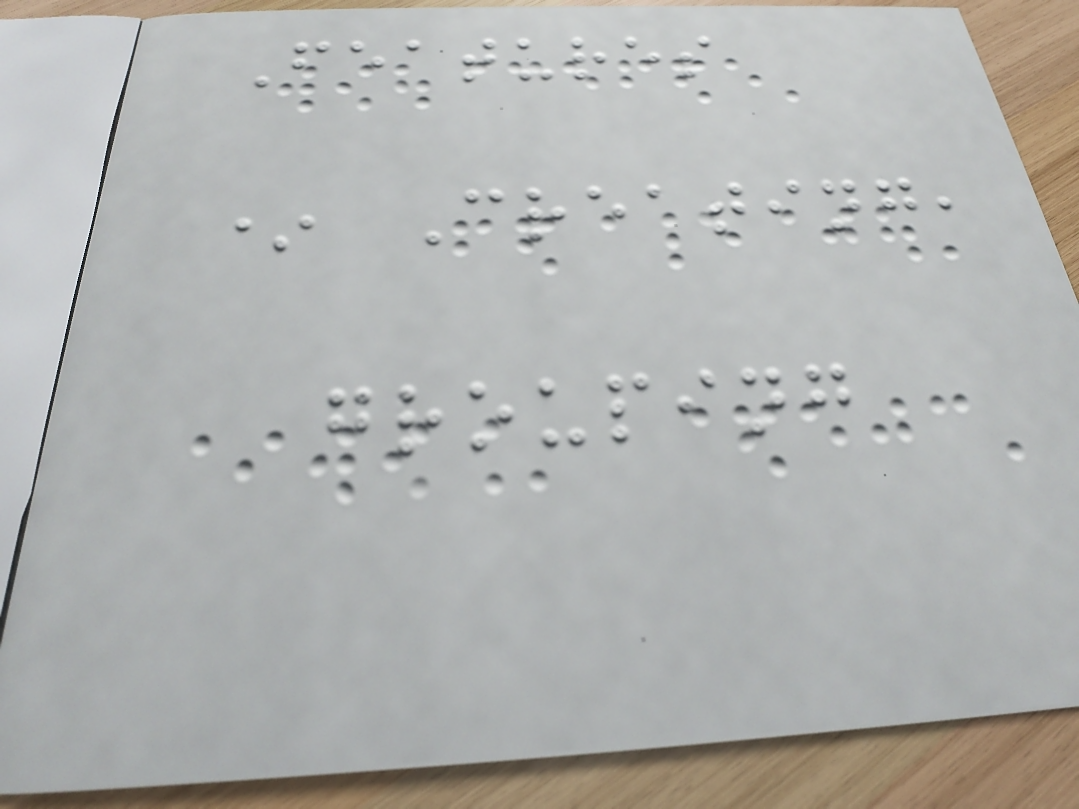Features
* Creating,
grouping
